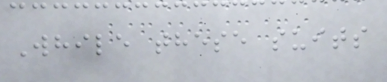While these suits
